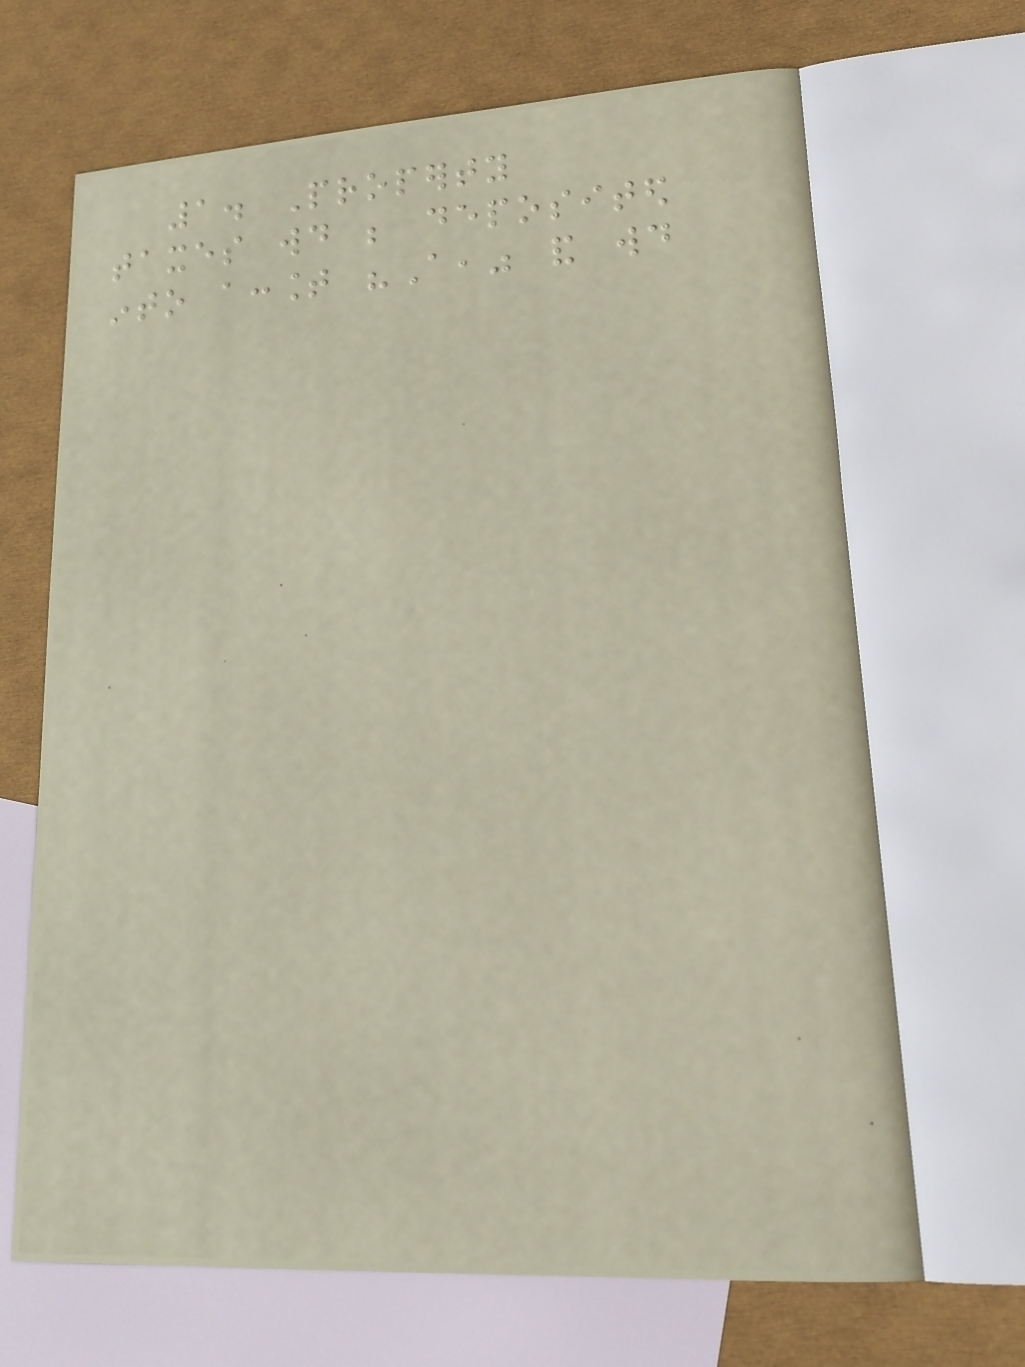1. Property
taxes would be deposited
into account "A," and would
